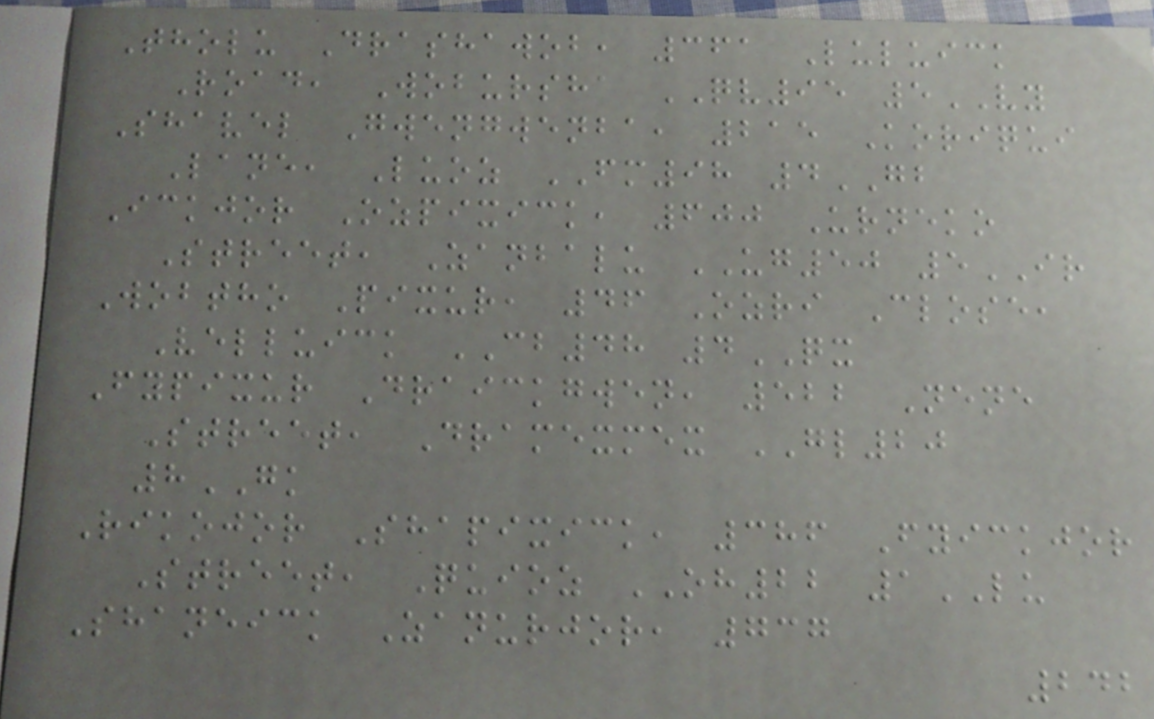Tholu Drashawob, 361 Luluick
Road, Wobursha QV95 5VY
Shavel Gwengwenba, 215 Koriqui
Lane, Luoz FM98 4GB
Ickjor Ozpixick, 600 Urneko
Street, Zanbalu UG50 5IR
Wobtho Pixur, 46 Ozri Close,
Velluick CB48 4QX
Fypixur Draickgwen, 522 Nene
Street, Dramexmex GL20
8GK
Rikojor Shapixick, 386 Fyickjor
Street, Quioz OH22 1LU
Shaneick Zanurjor, 737
242
